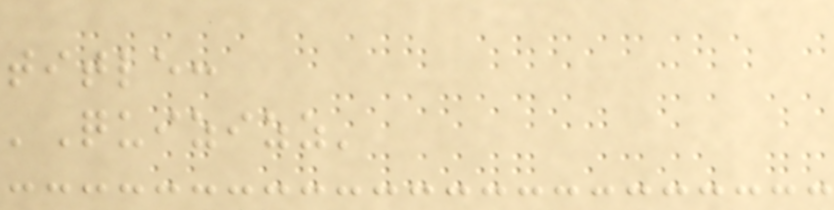title:
'Quizizz'
